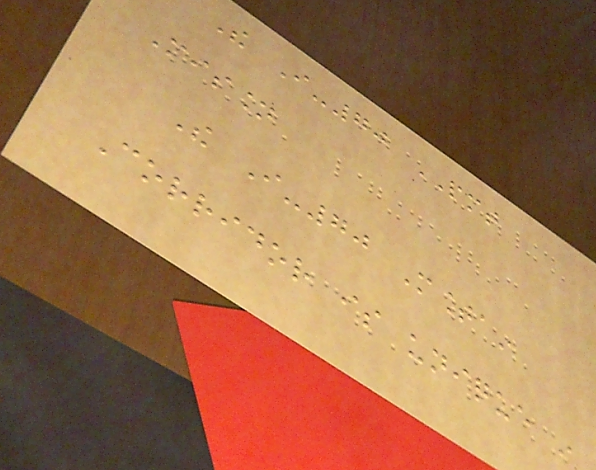The I-70 PMT
Mission
The I-70 Mountain
Corridor is unique in
